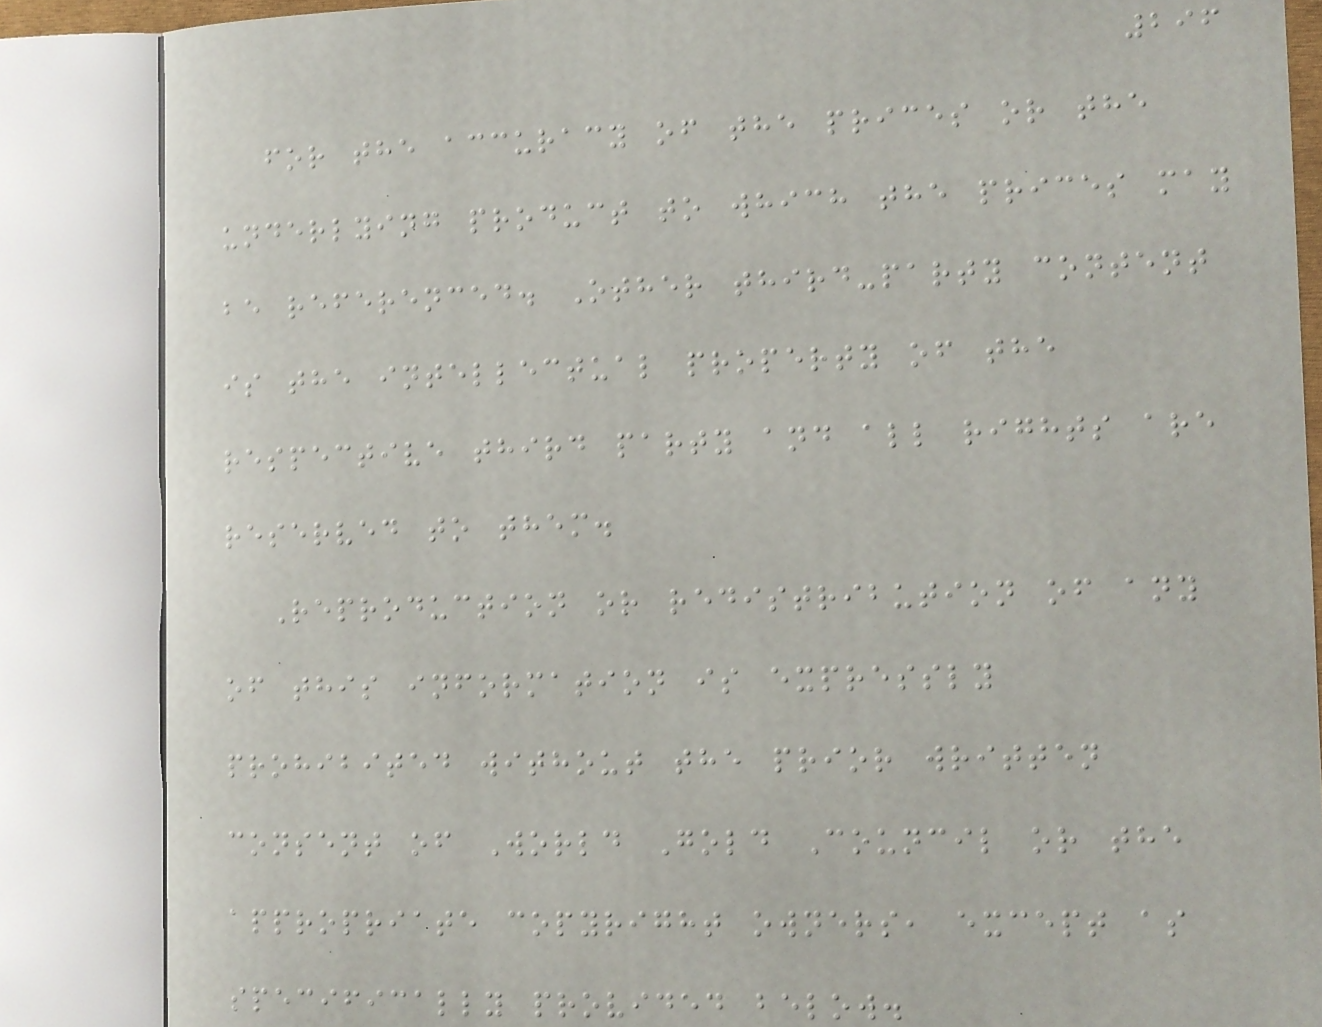296
for the accuracy of the prices or the
underlying product to which the prices may
be referenced. Other third-party content
is the intellectual property of the
respective third party and all rights are
reserved to them.
Reproduction or redistribution of any
of this information is expressly
prohibited without the prior written
consent of World Gold Council or the
appropriate copyright owners, except as
specifically provided below.
